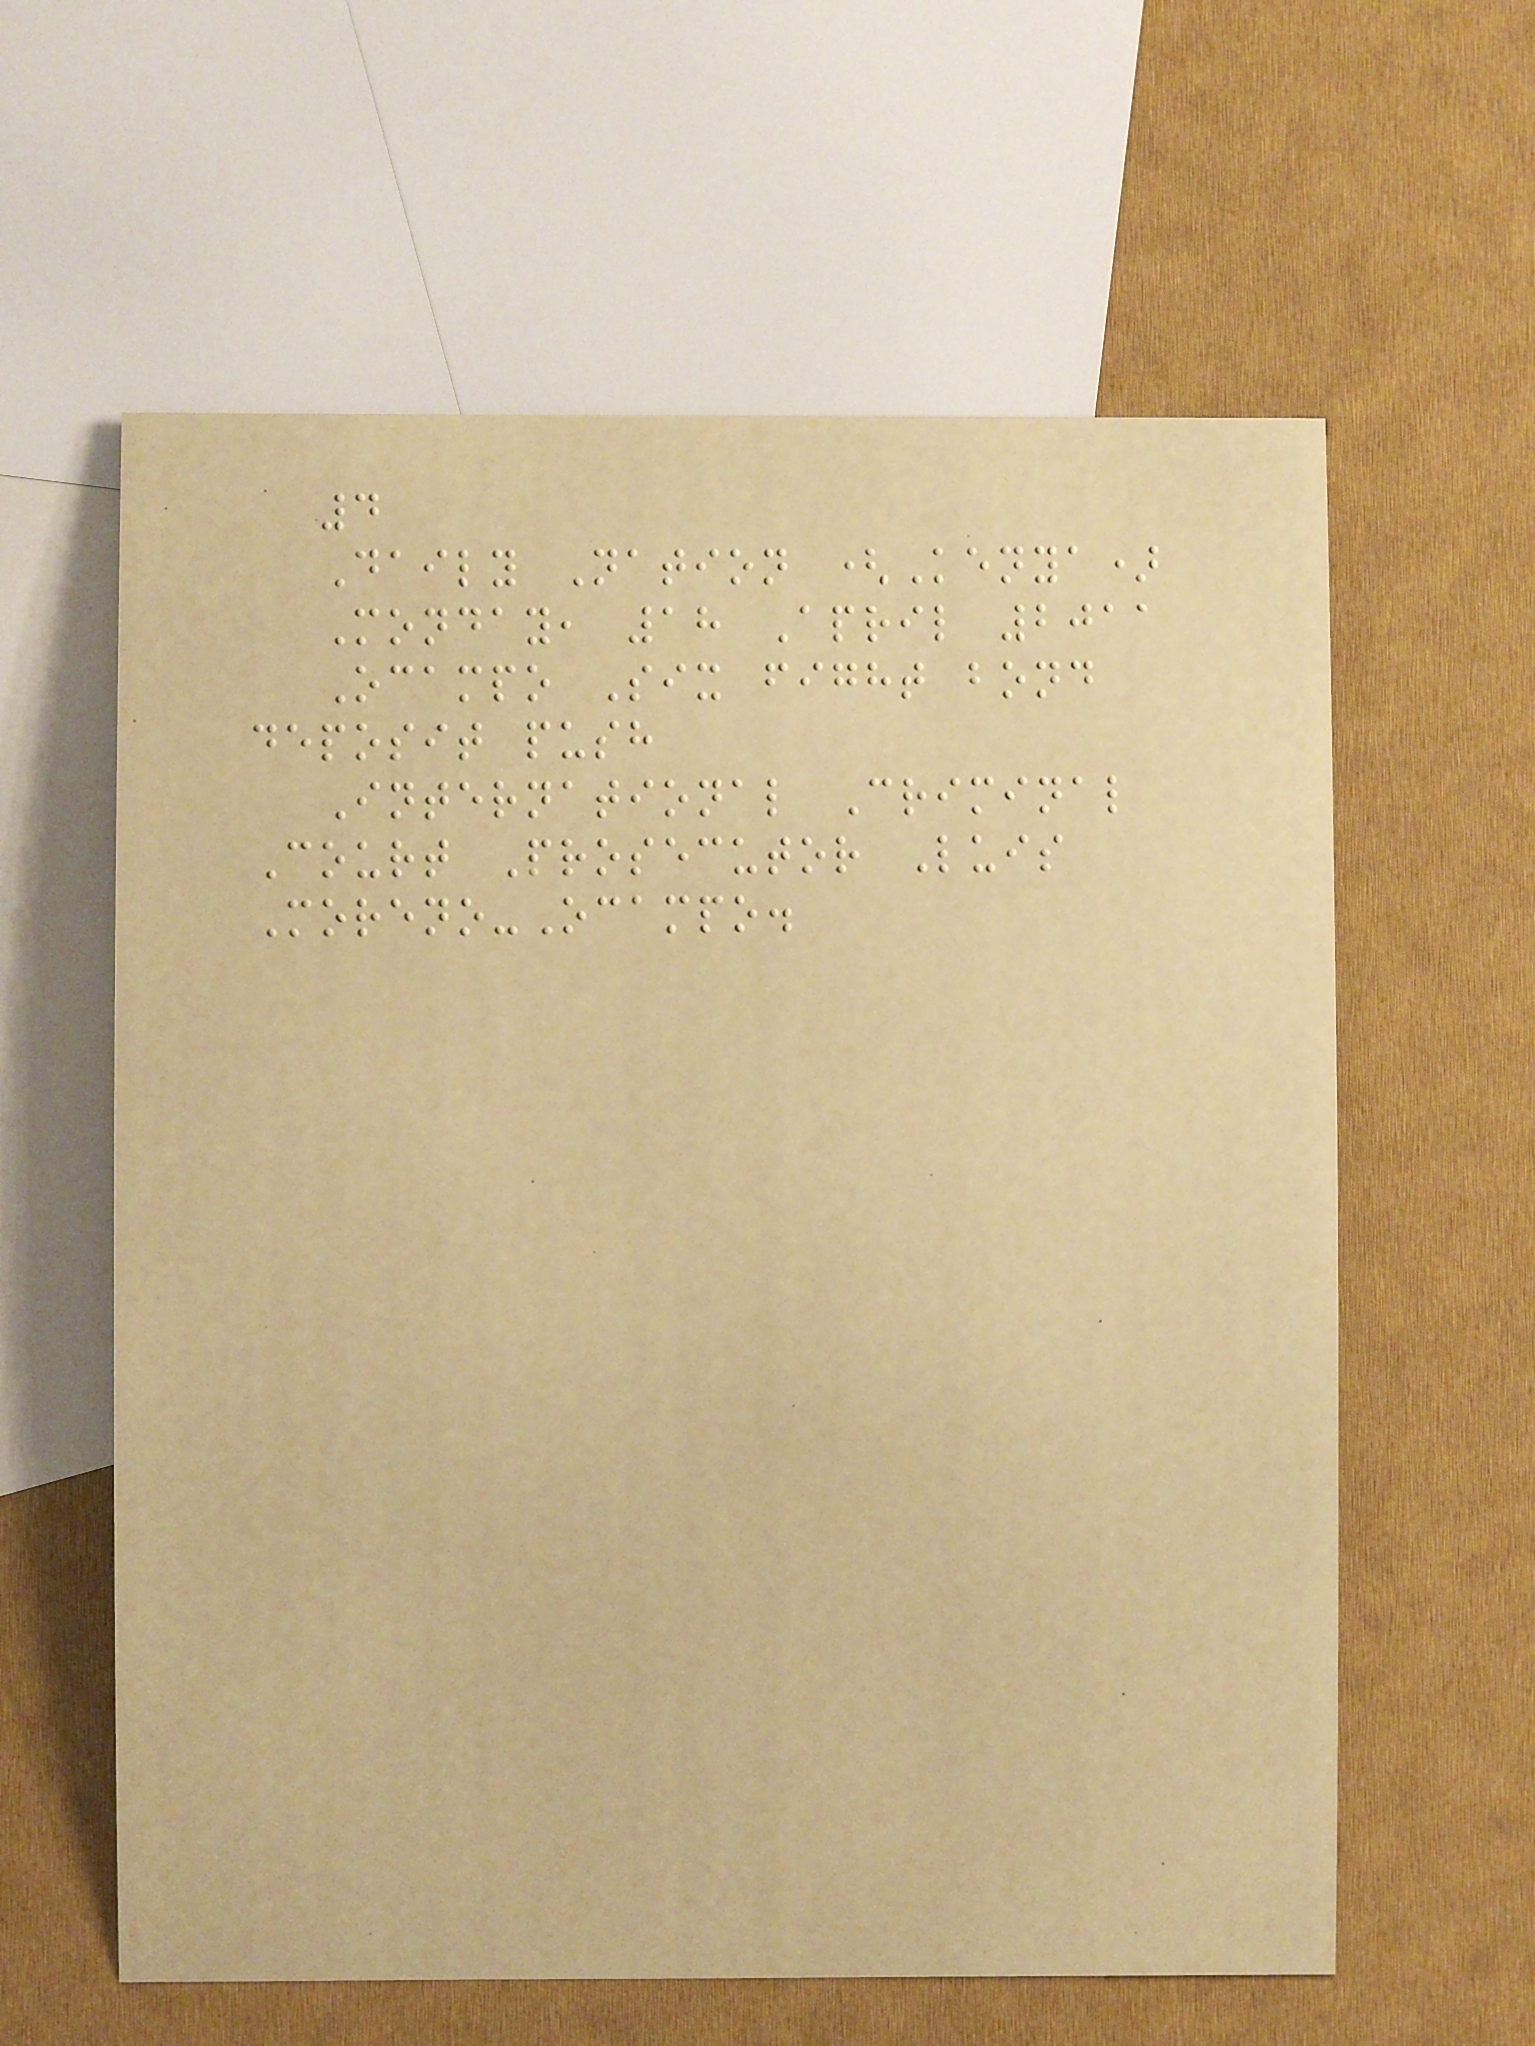4
Daily Nation (Kenya)
Monday, 18 April 2011
Ocampo Six fight bond
deposit push
International Criminal
Court Prosecutor Luis
Moreno-Ocampo.
